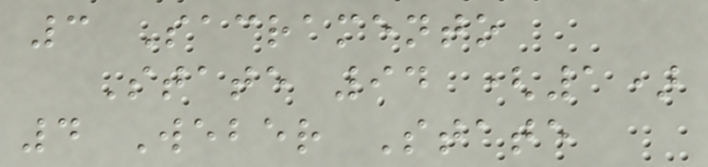3 Sacramento
State 94 (1)
4 Weber State
